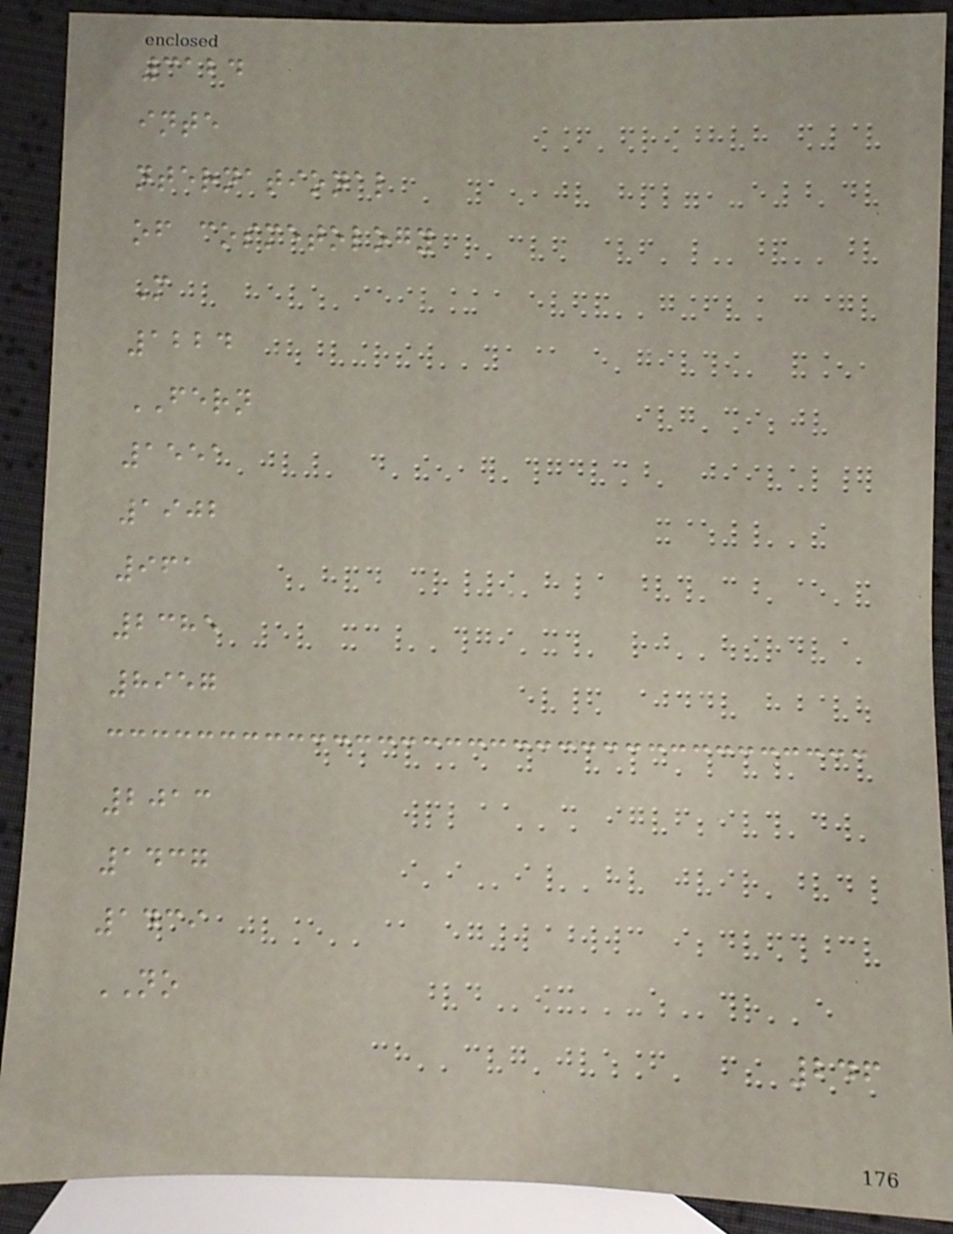3124
inte
nternational
of cosmetology
M
1224
FERN
1551
1902
961
2385
8957
2013
1437
1439
NO
246
